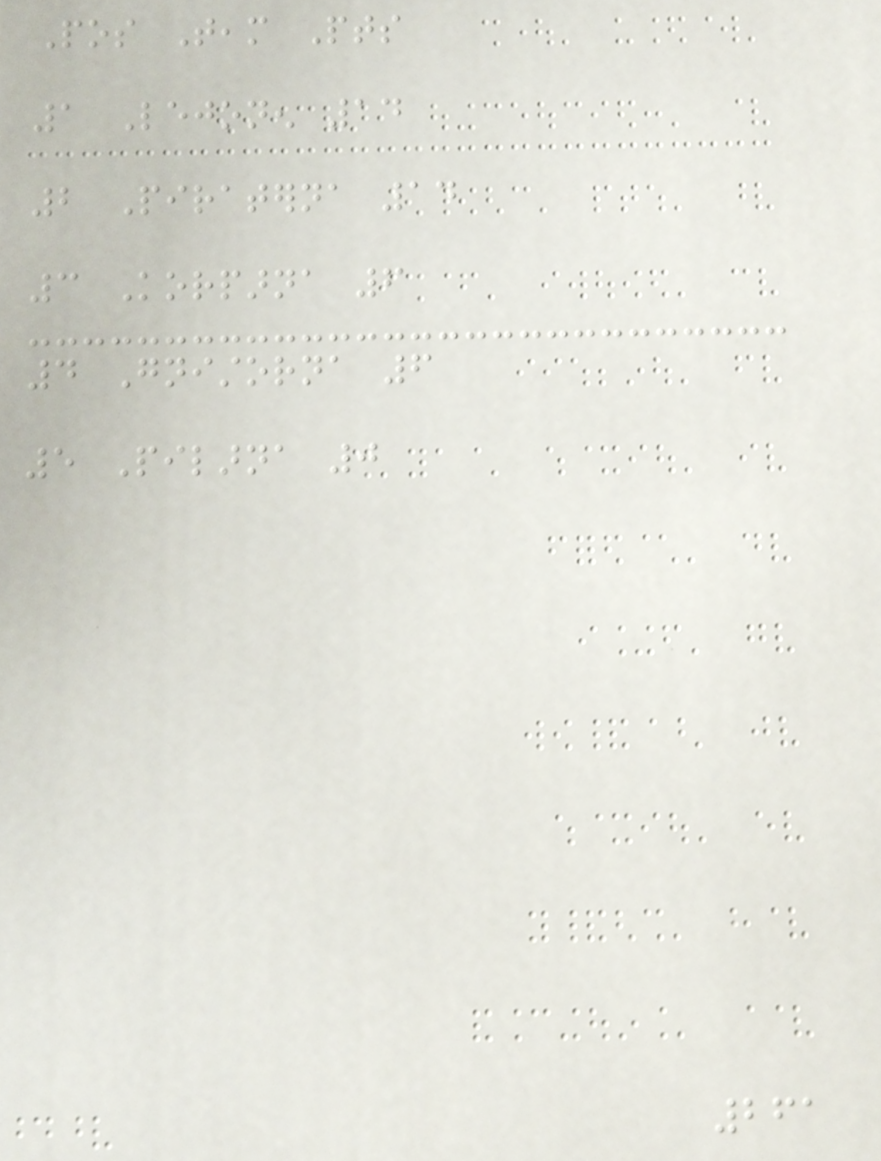Pos Team Pts
1 Lejonen 14
2 Piraterna 14
3 Korparna 6
4 Gnistorna 6
5 Pilarna 0
261
